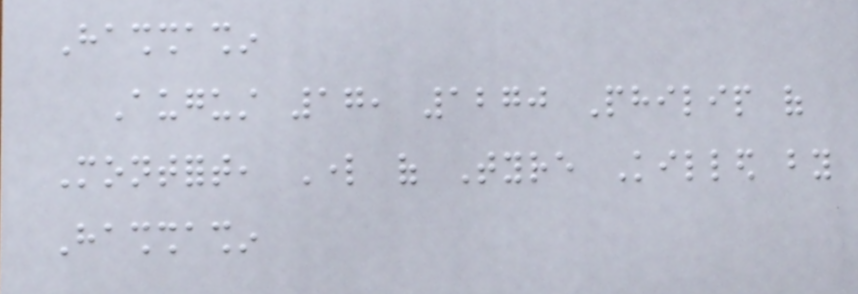Hashshashin
August 17, 1270 Philip of
Montfort, Lord of Tyre Killed by
Hashshashin
